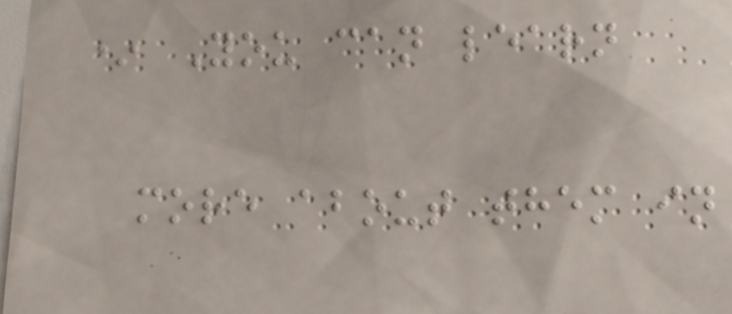* You can learn
more about them in
